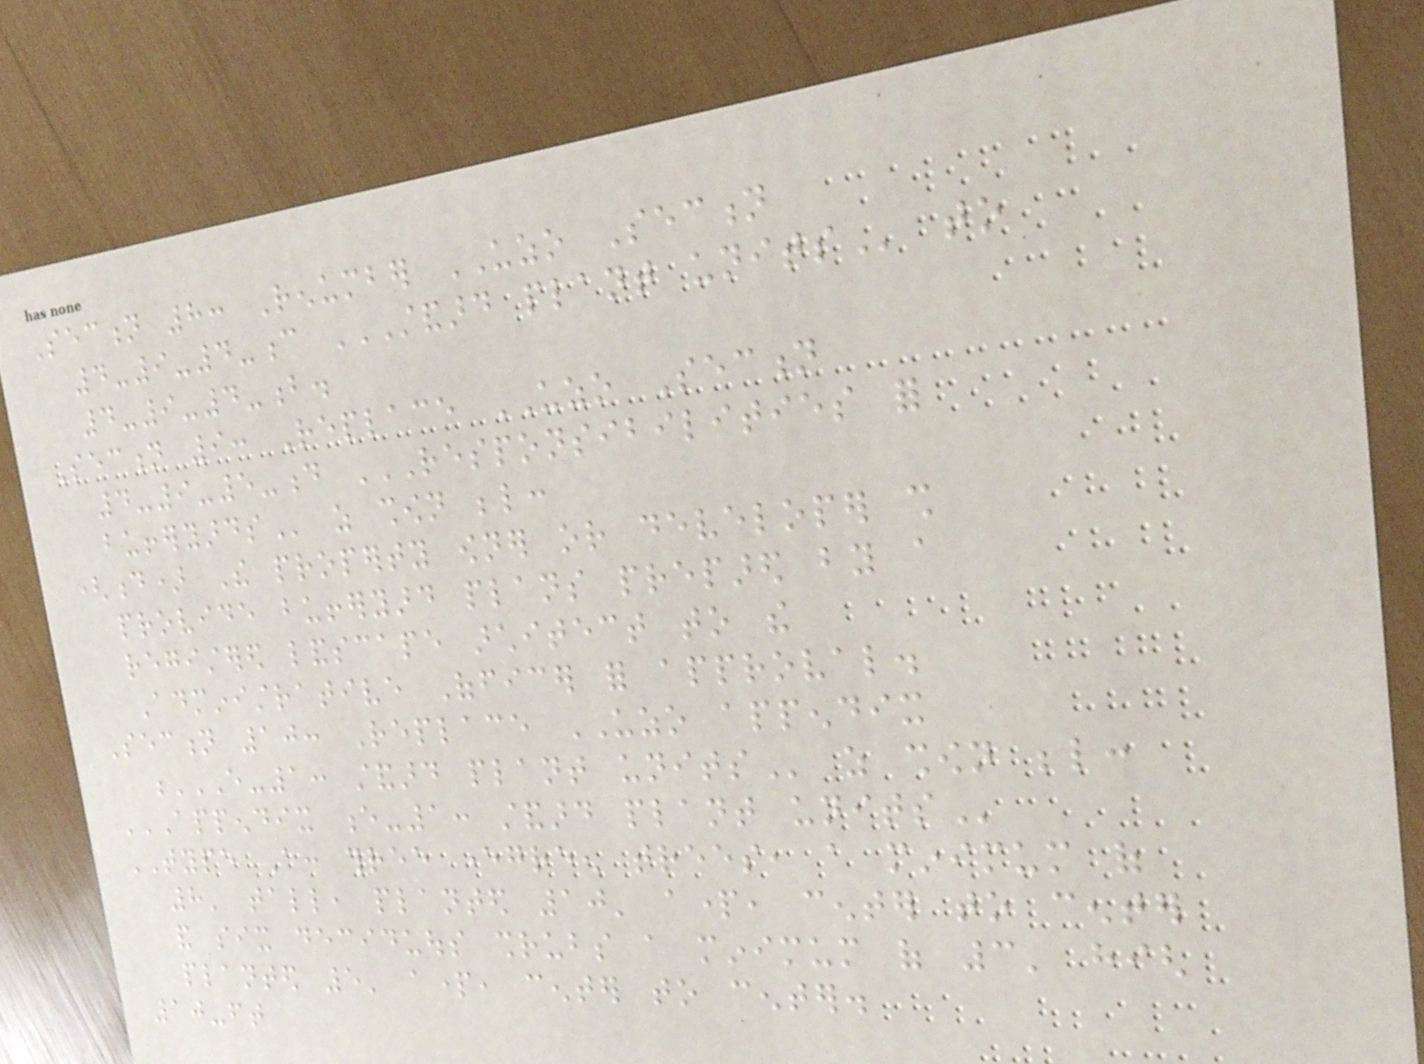Section 8: Renumber UZO Section
4-9-4-c STANDARD PLANT UNITS to
4-9-4-b.
Section 9: Replace UZO Section
4-9-5-d RESPONSIBILITIES FOR
BUFFERYARDS as shown below:
(d) The property owner or developer shall
provide bufferyard plans prepared by a
registered landscape architect to the
Administrative Officer for approval.
Section 10: Replace UZO appendix
E-1: STANDARD PLANT UNITS as shown below:
APPENDIX E-1: STANDARD PLANT UNITS
TYPE A: three evergreen trees, a minimum of
8' tall, planted 10' apart, center to center
and six deciduous shrubs a minimum of 3' high
planted 5' apart, center to center.
10-ft
